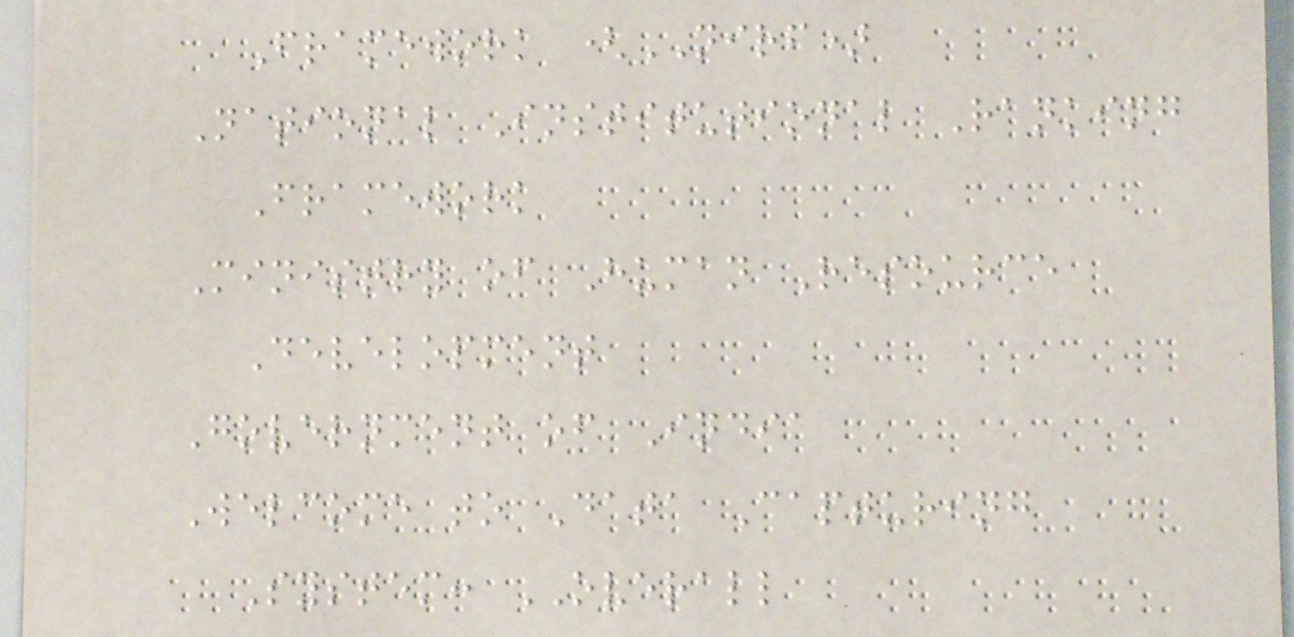Framework (NIRF)
National Institutional Ranking
Framework
Ministry of Human Resource
Development
Government of India
Welcome to Data Capturing
System: OVERALL
